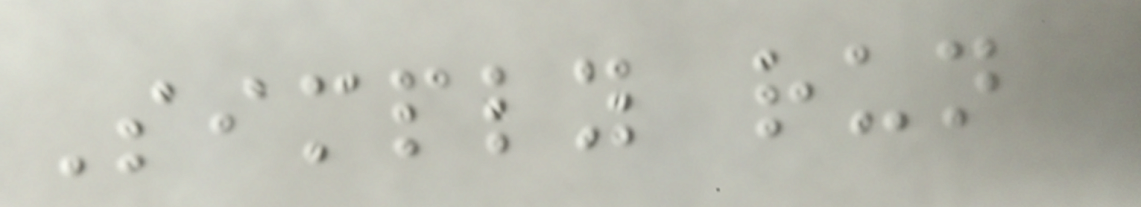Simply run
